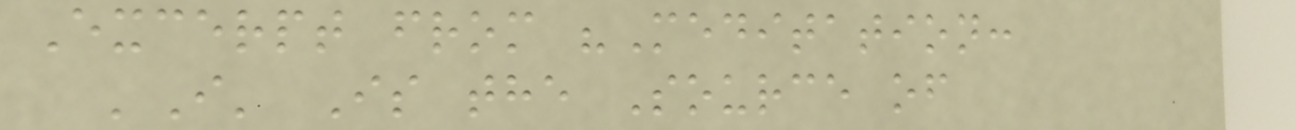Excerpt from "Meditation:
'I' Is the Source of
